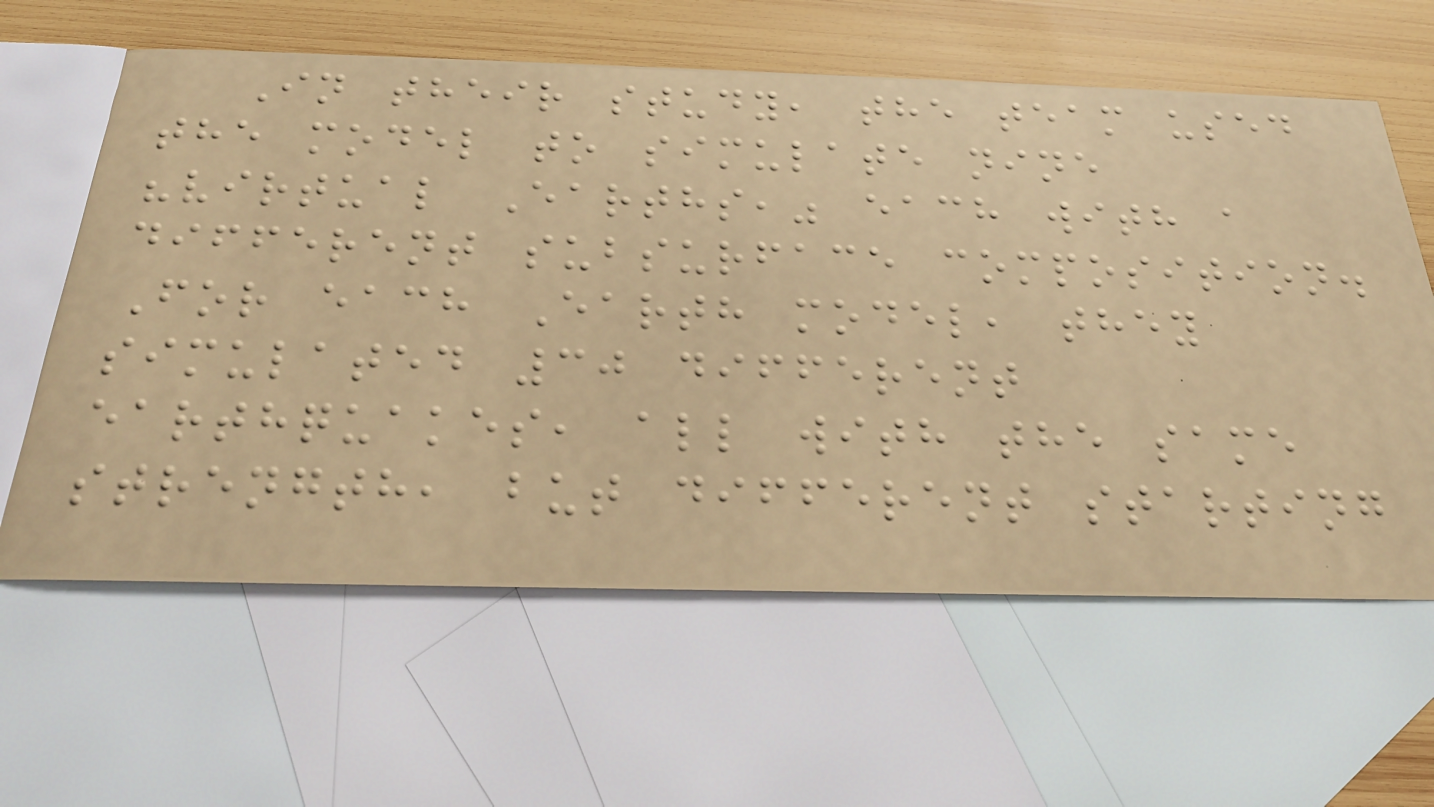In their study, the team used
the model to simulate nine
"virtual Earths," each with a
different subsurface composition.
For each Earth model, they
simulated 30 different
earthquakes, all with the same
strength, but different starting
